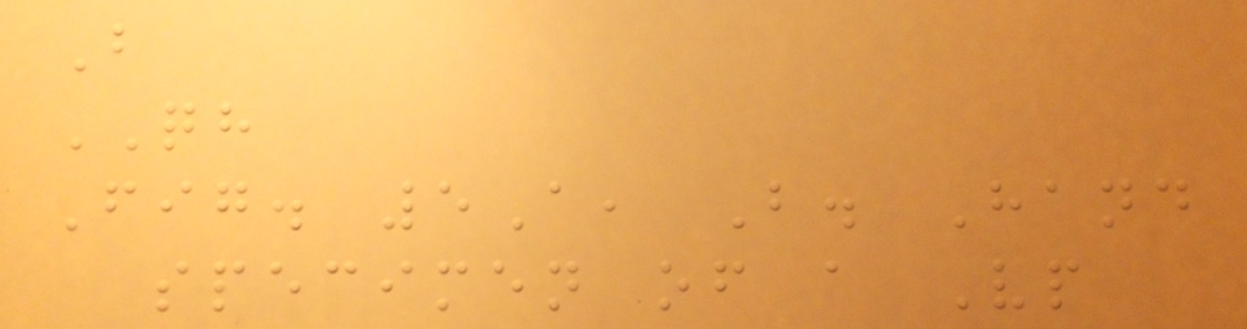B
QH
Fig. 5A, B. Hand
specimen of a Vp
